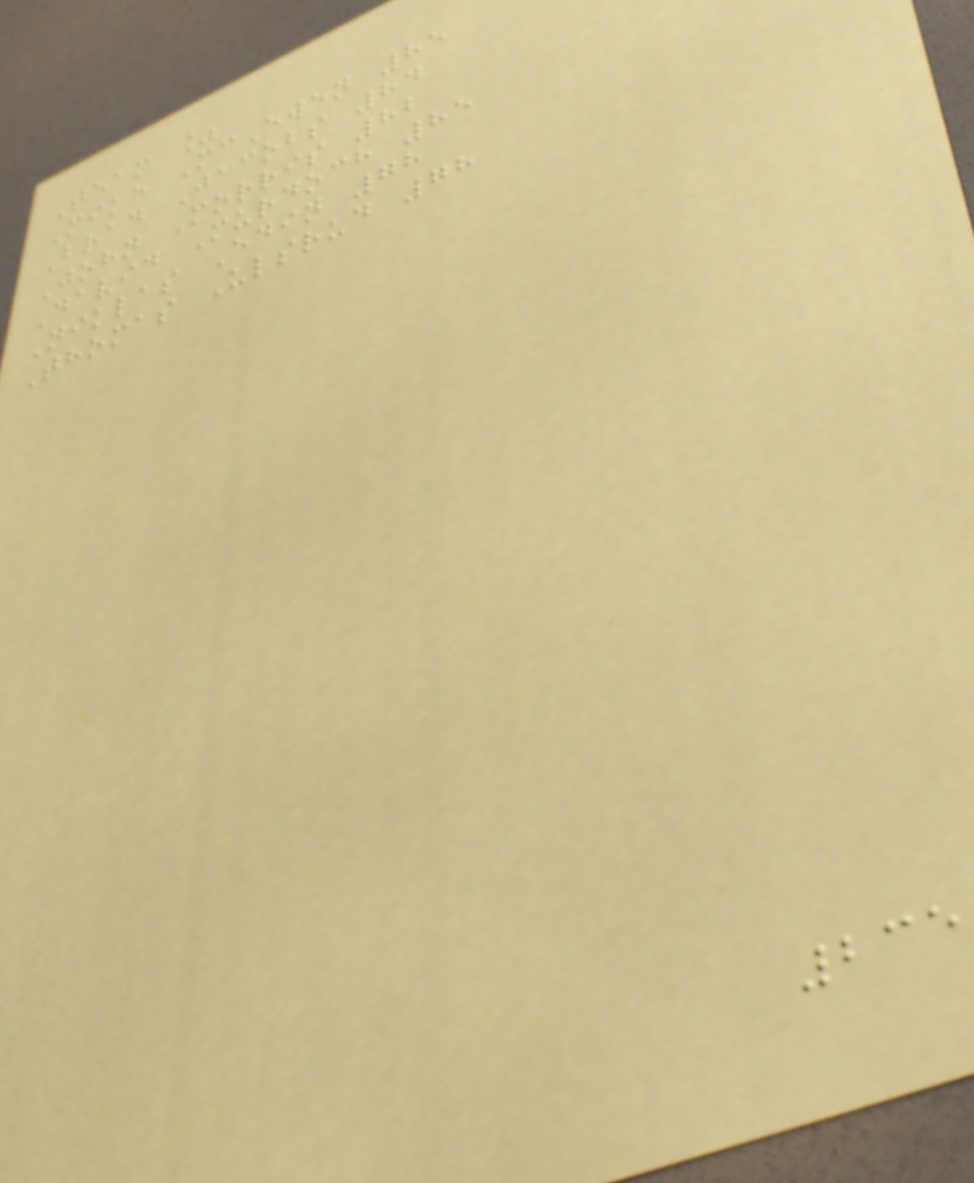Team %
Mike McEwen 85
Brad Jacobs 84
John Morris 82
David Murdoch 85
Niklas Edin 78
Thomas Ulsrud 78
235
